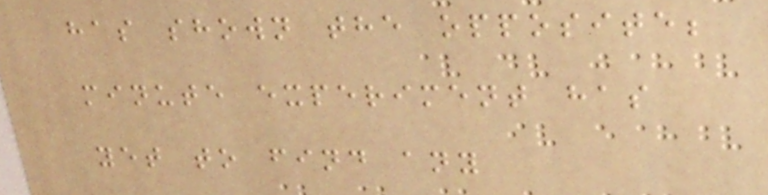has shown the opposite;
minute experiment has
yet to find any
